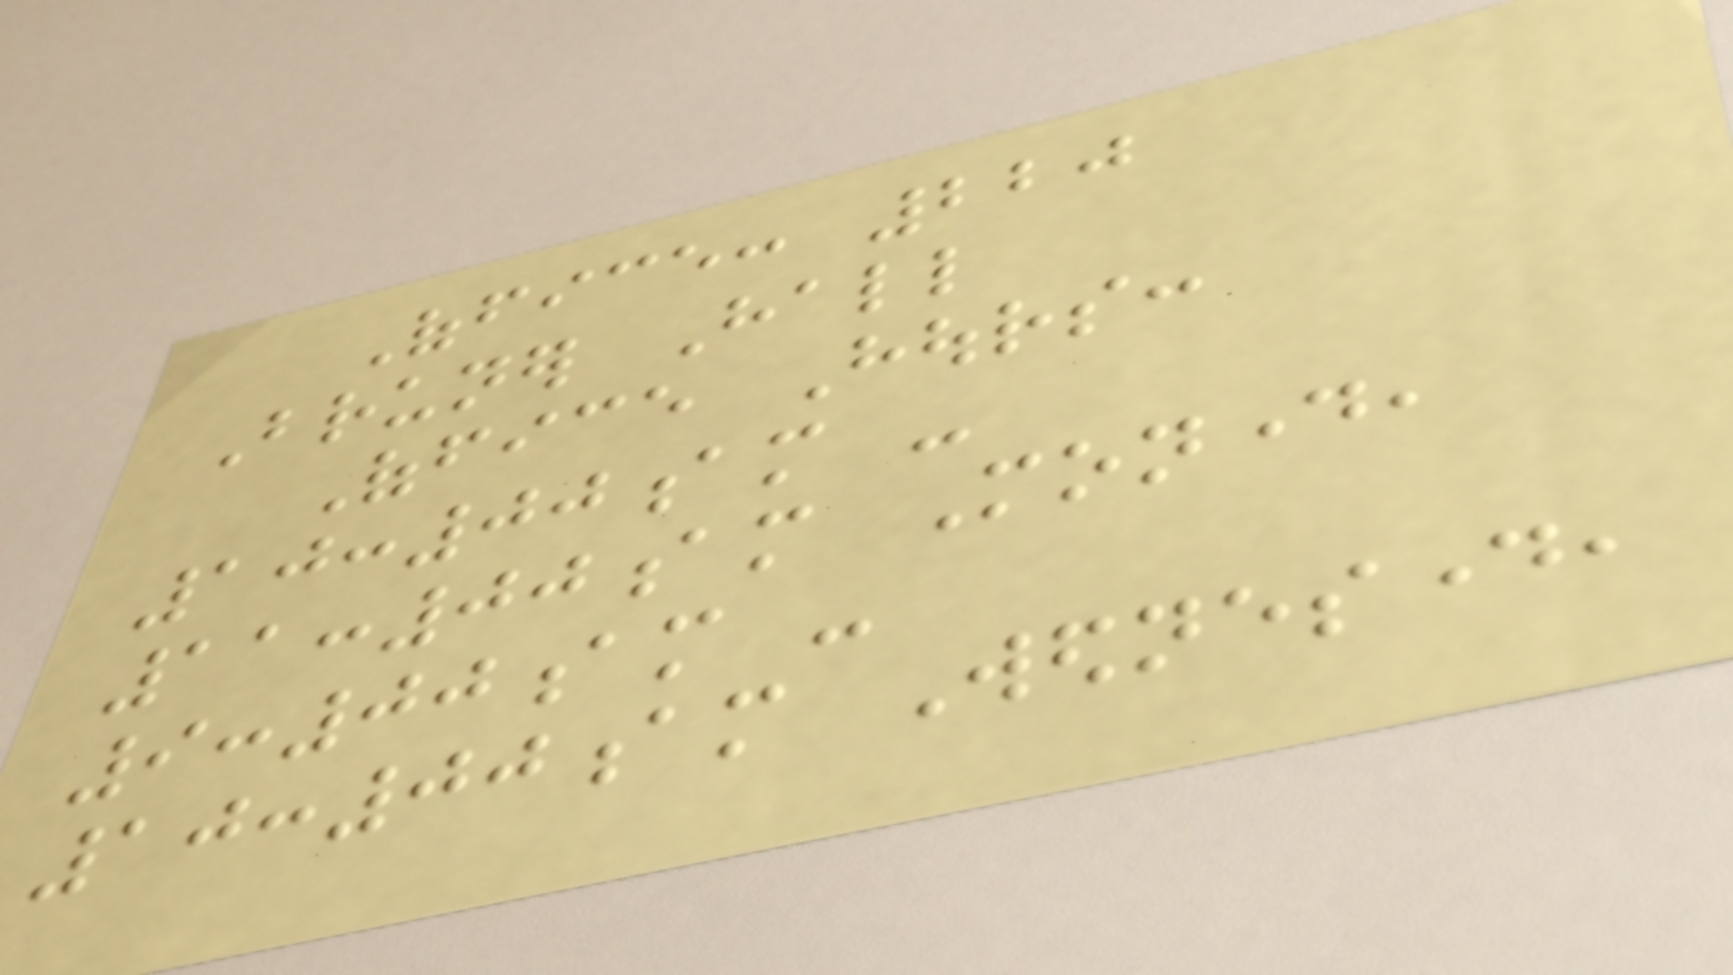Office: 220
Bruner Hall
Office Hours:
10:00am -
11:00am Monday,
9:00am -
10:00am Wednesday,
